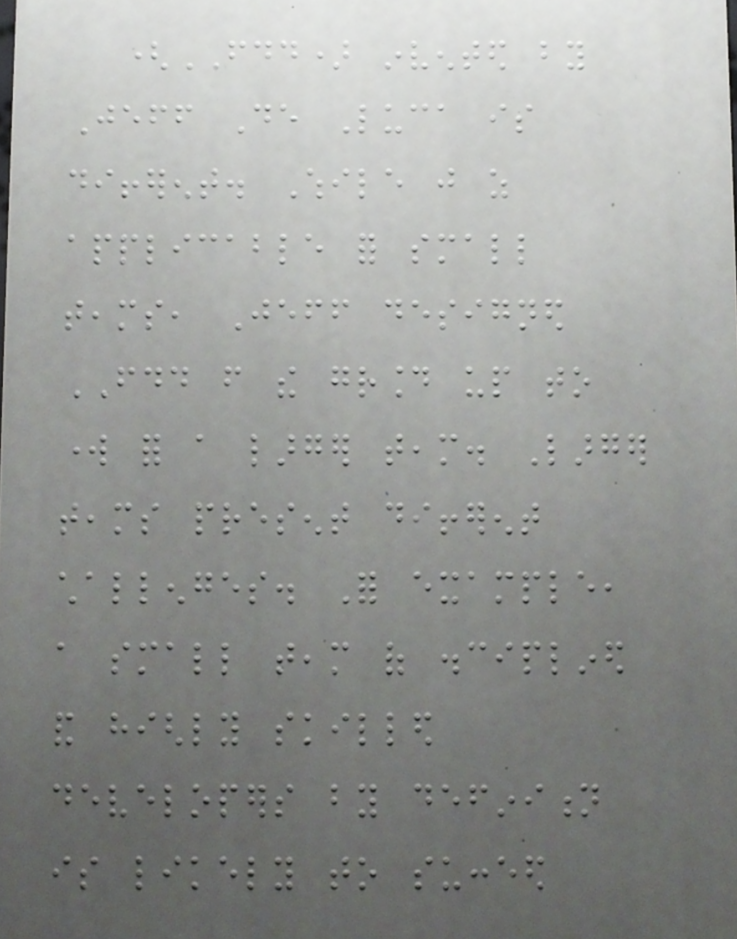(FDD) invented by
Jeff De Luca is
different. While just as
applicable for small
teams, Jeff designed
FDD from the ground up to
work for a larger team. Larger
teams present different
challenges. For example,
a small team of disciplined
and highly skilled
developers by definition
is likely to succeed
